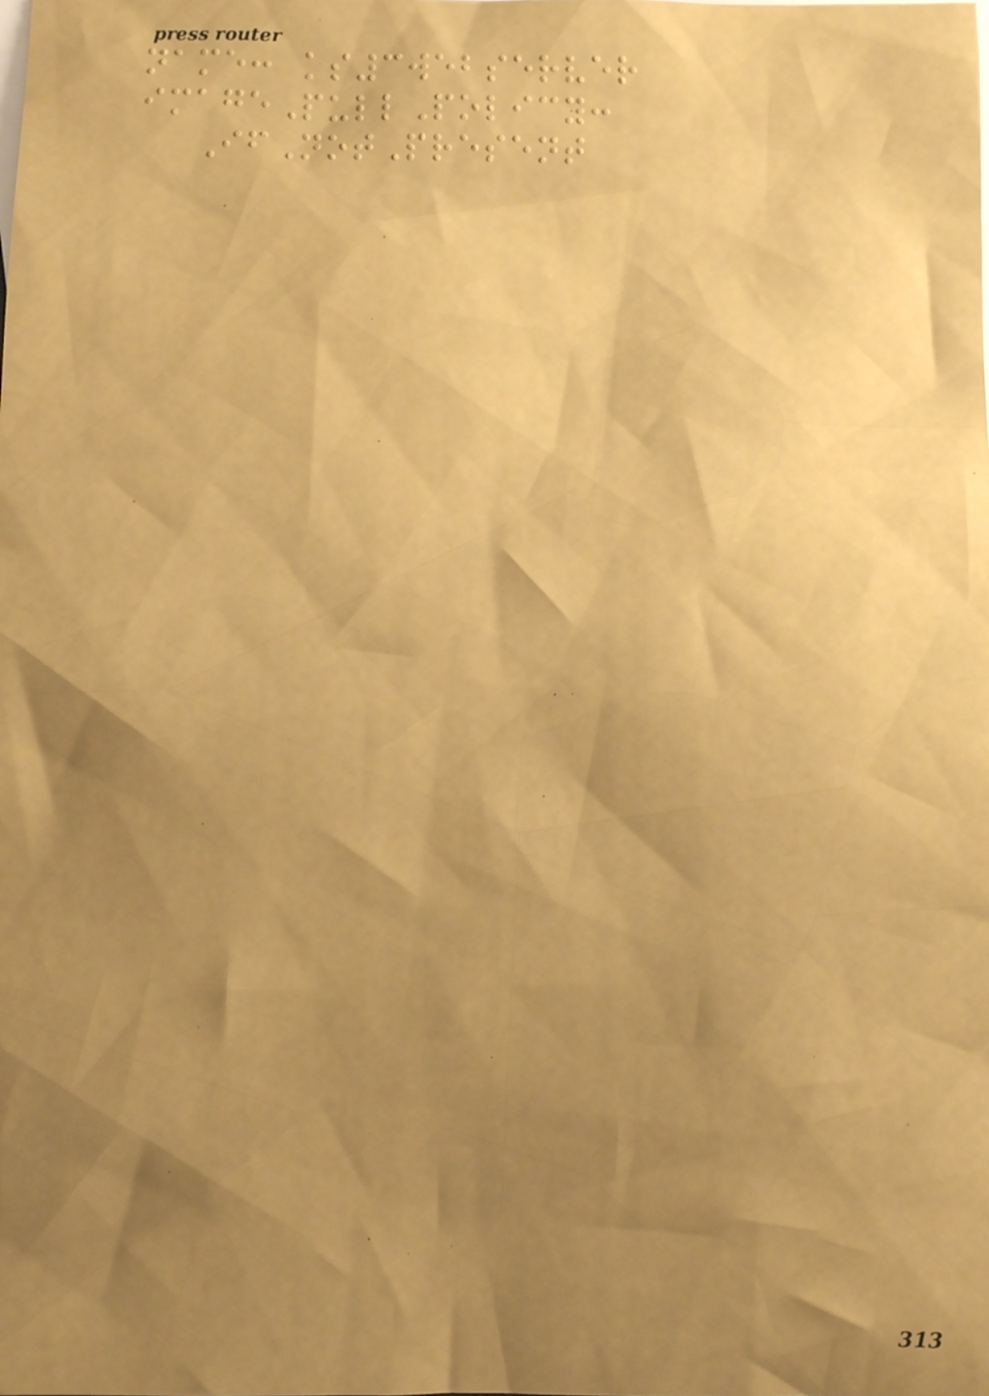name: ks3webserver
imagePullPolicy:
IfNotPresent
